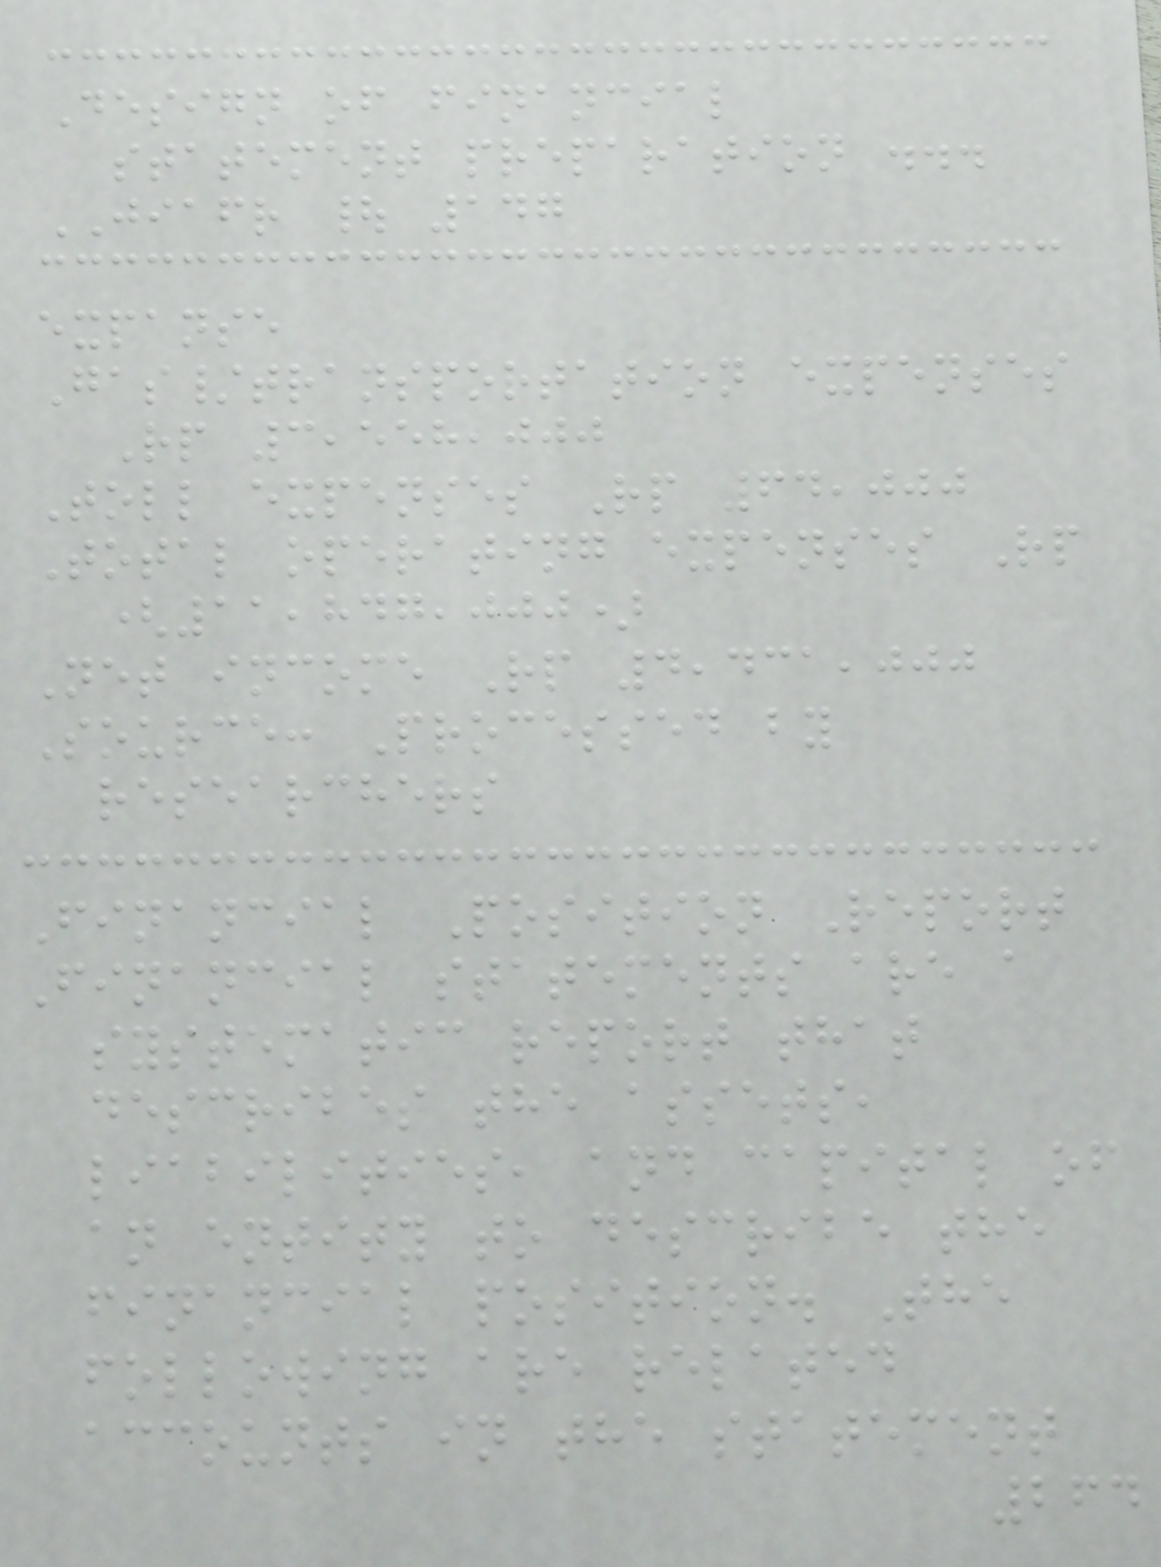Design of financial
statement preparation ...
JIAFR | 147
expanse
Gas/transportation expenses
Rp 3,558,000
Toll expenses Rp 64,000
Total operating expenses Rp
(11,847,000)
Net income Rp 4,431,000
Source: Processed by
researchers
Financial Position Report
Financial statements are a
systematic report that
describes the assets,
liabilities, and capital of
an entity to describe the
financial position. The
following are related
accounts in the statement
264
